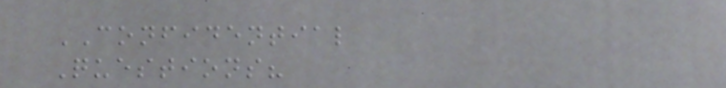CONFIDENTIAL
Questions?
